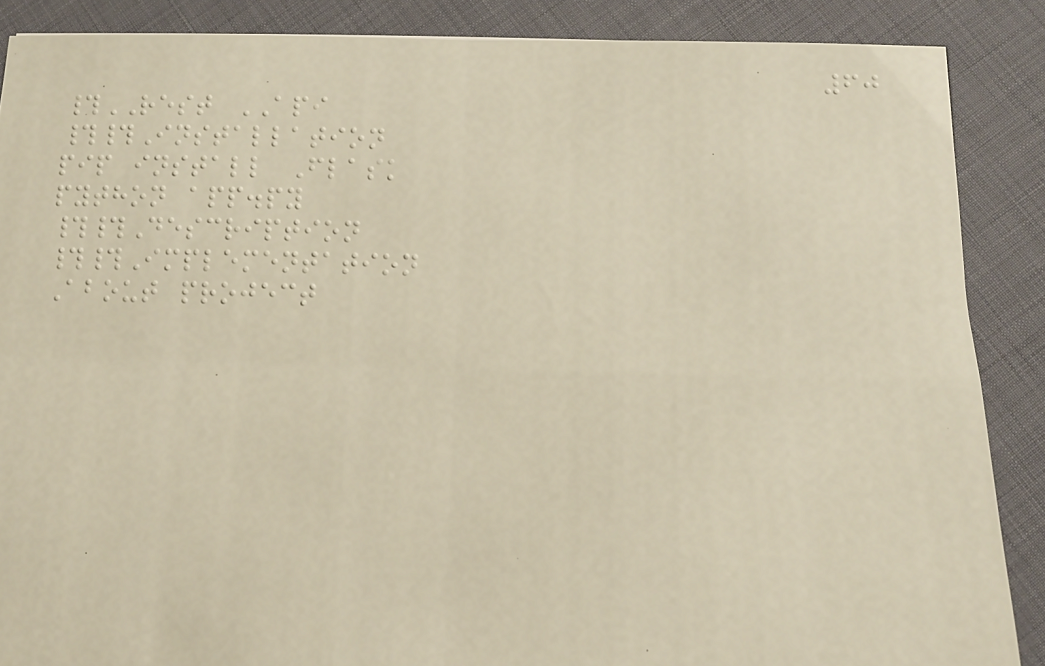60
#REST API
##Installation
pip install Flask
python app.py
##Description
##Implementation
About project
